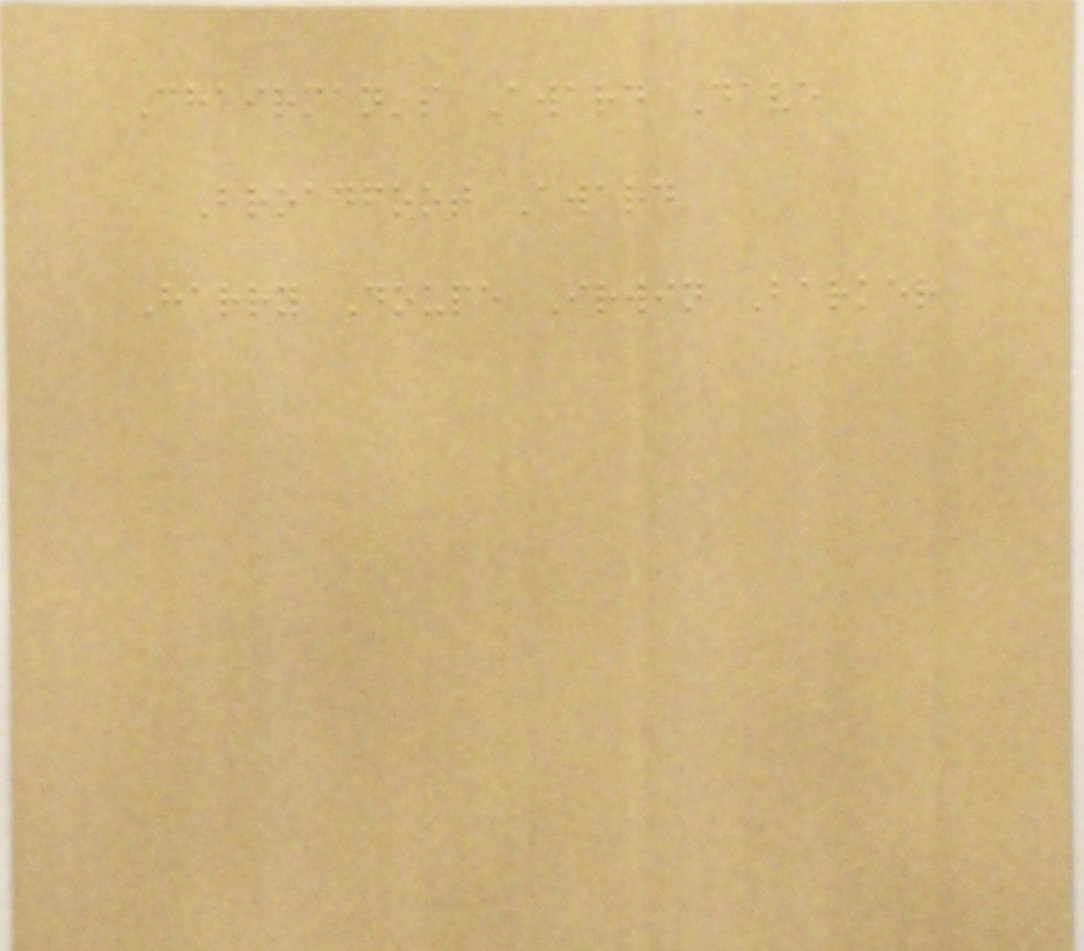Chairman's Award Dave
Broadfoot Award
Harry Doupe Irwin Barker
